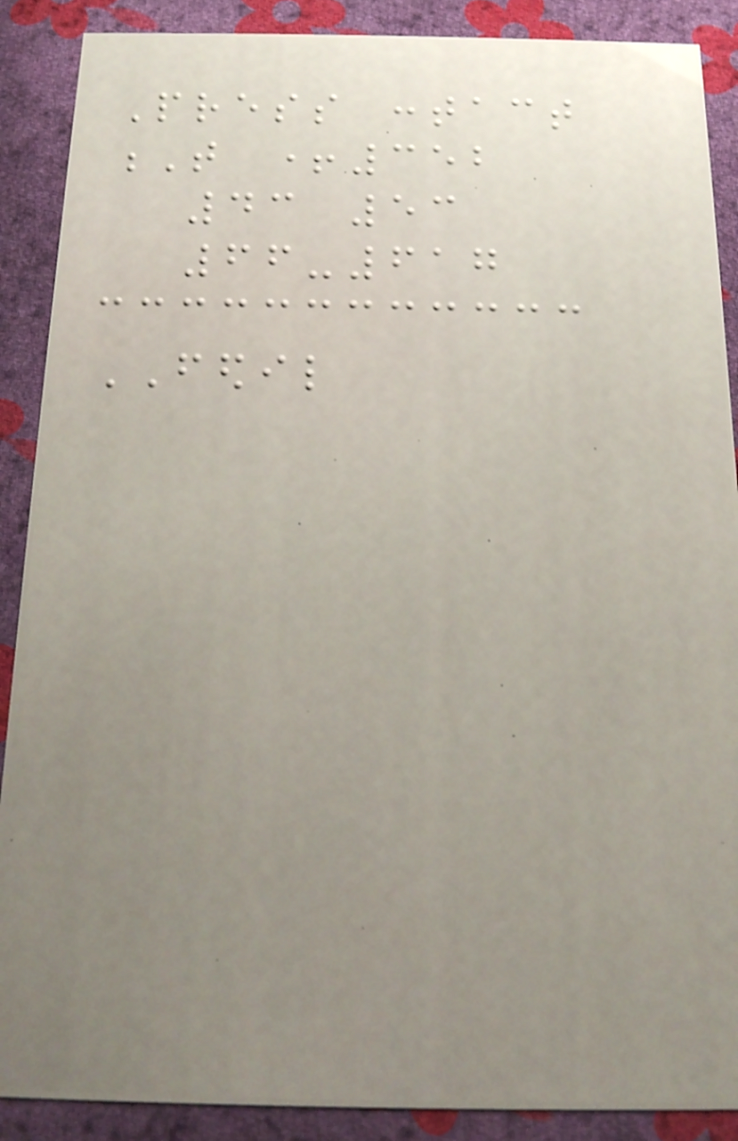Press contact
T +352
43 53
66-617
FEDIL
